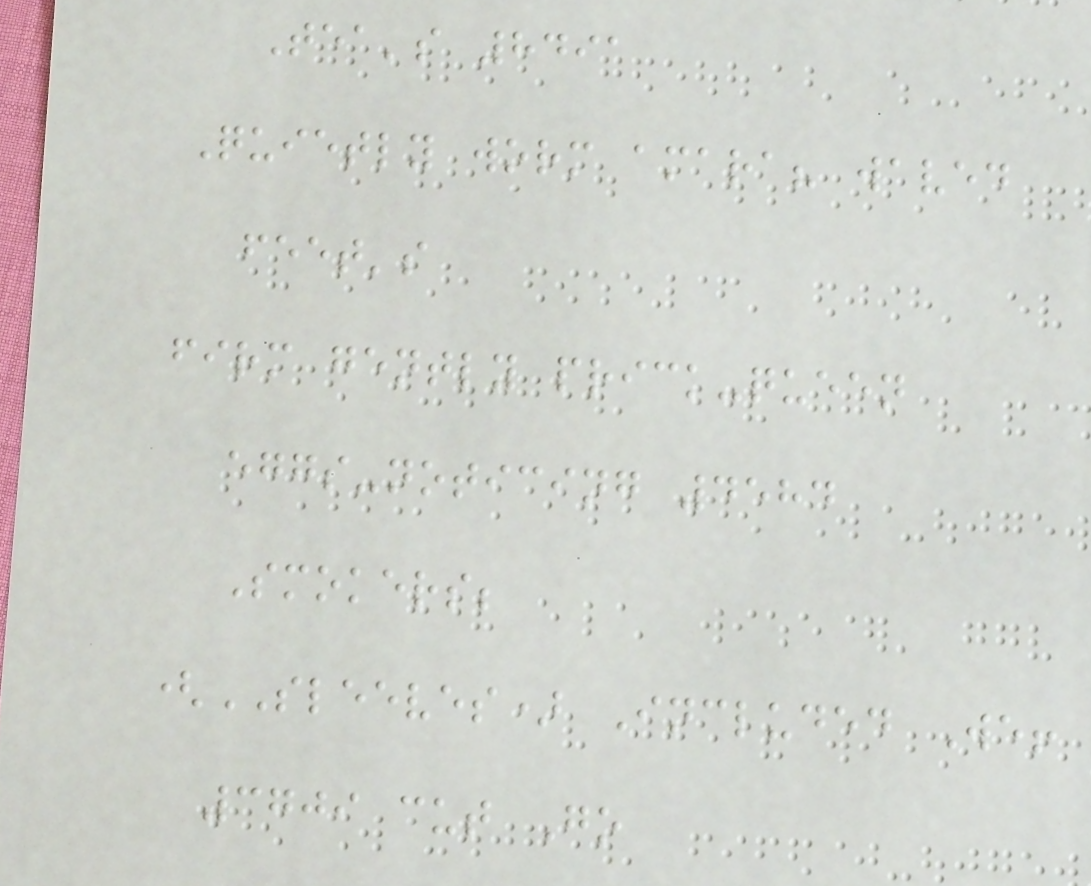Tea's 8491
Quietly worm amara? waved
feet's
firm gently prick-queen
eggs-noticing 4584
Smokers;
(SLEEVES) Included We!
3709 cut Go
